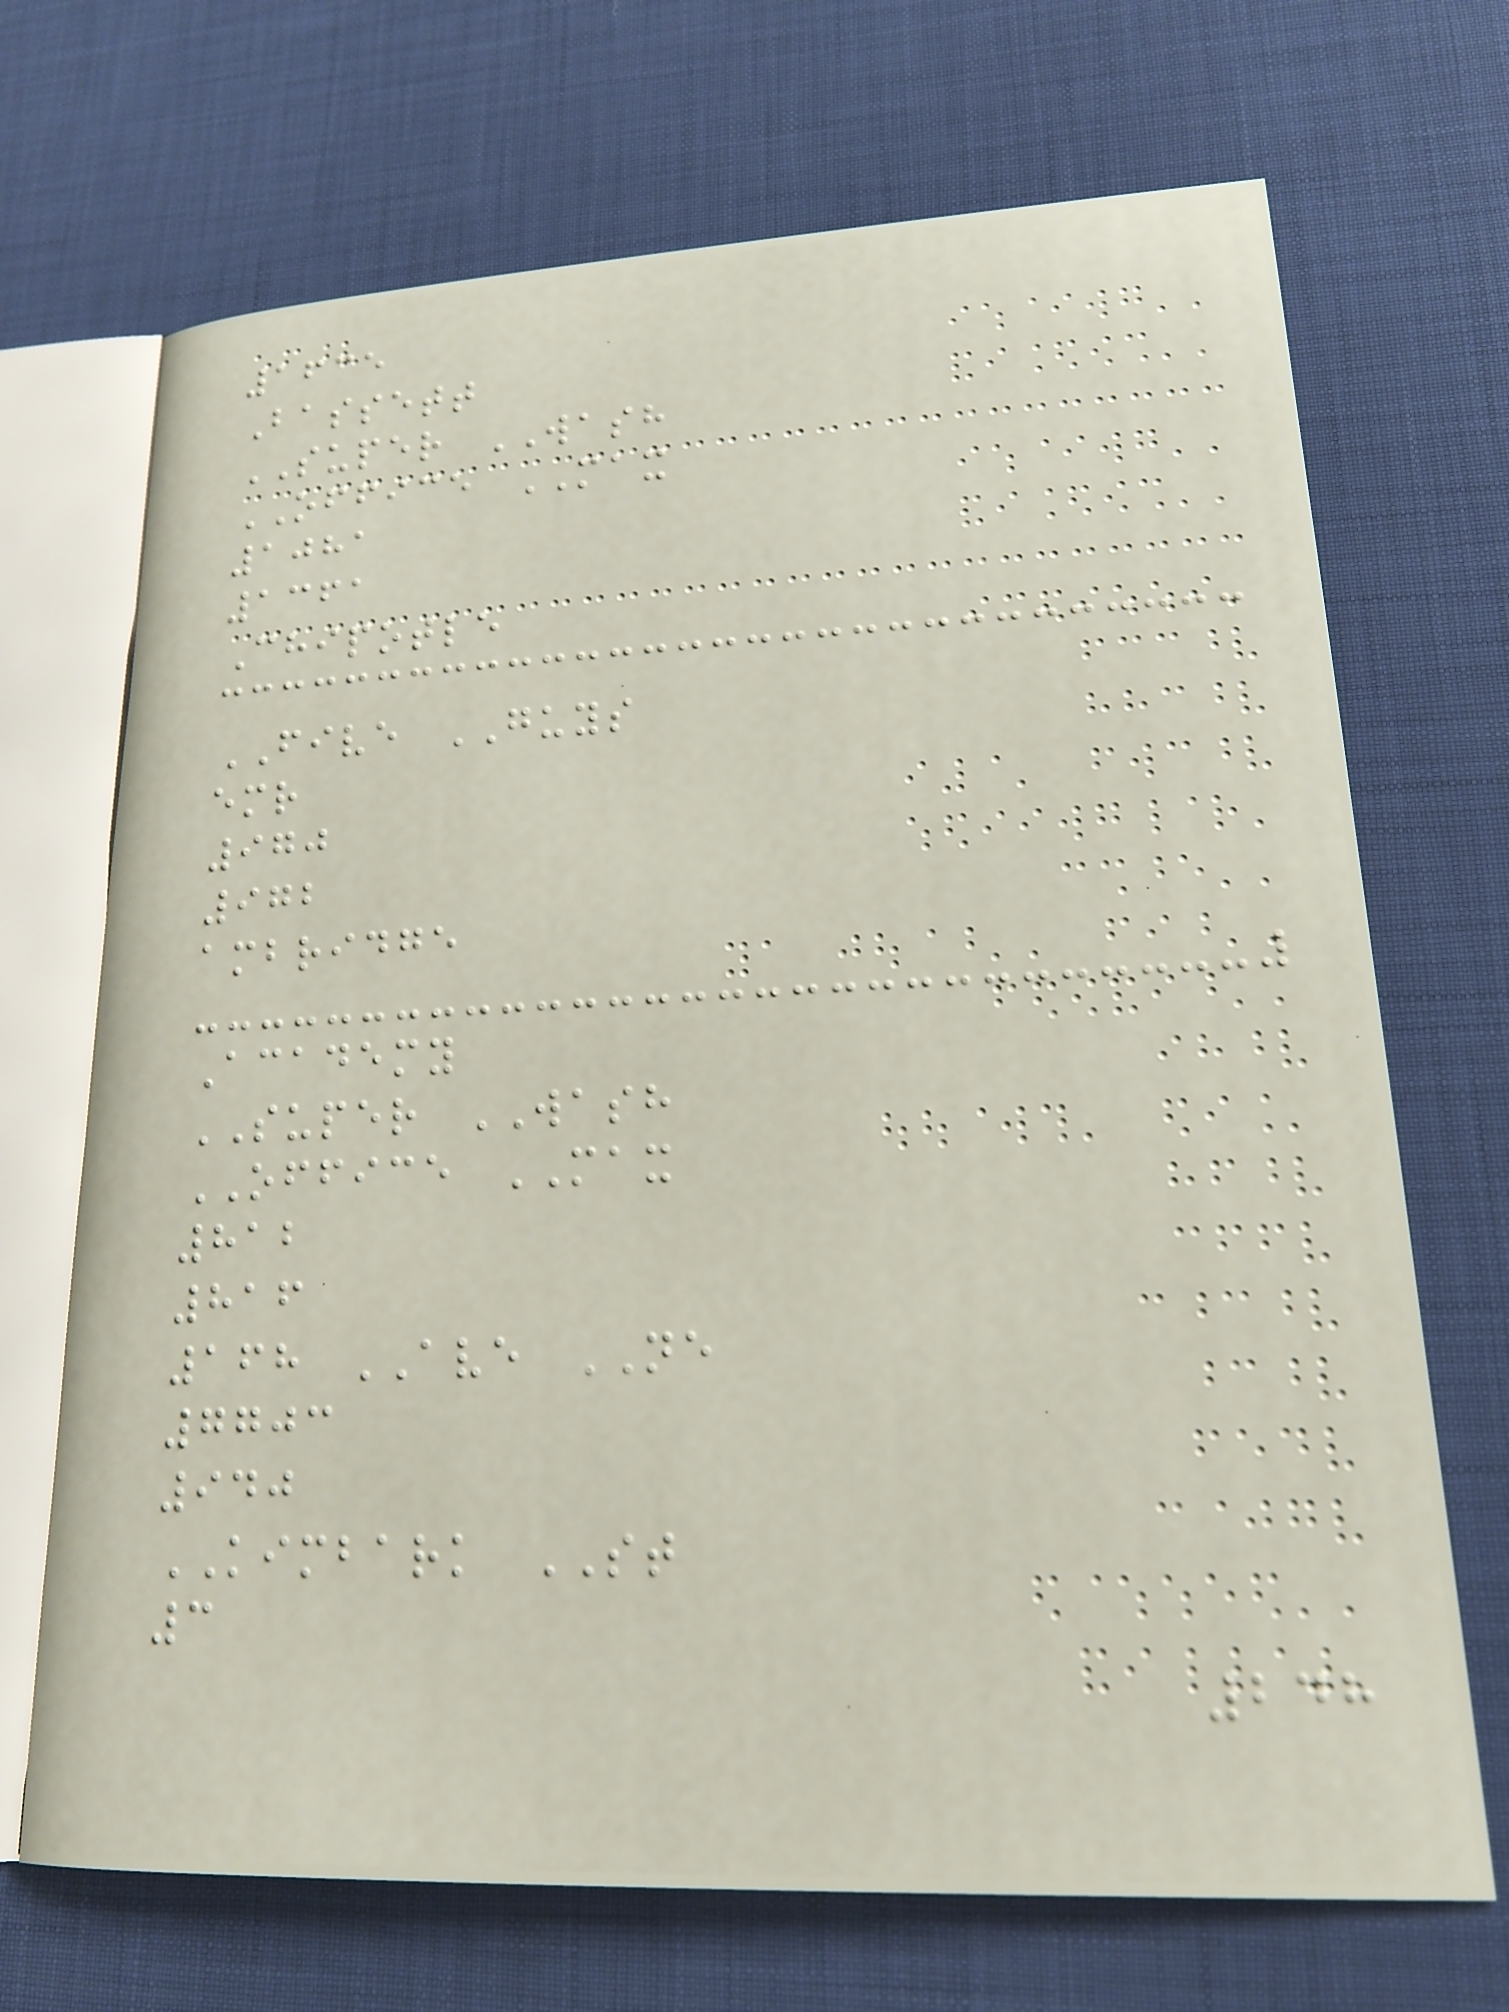1635
Bassett
SUPER WASH
OFFICE MAX
1081
1361
Chipotle
FIVE GUYS
emr
970
972
ambridge
Academy
SUPER WASH
OFFICE MAX
812
816
168 AVE NE
7703
940
KIMBARK ST
3
248
